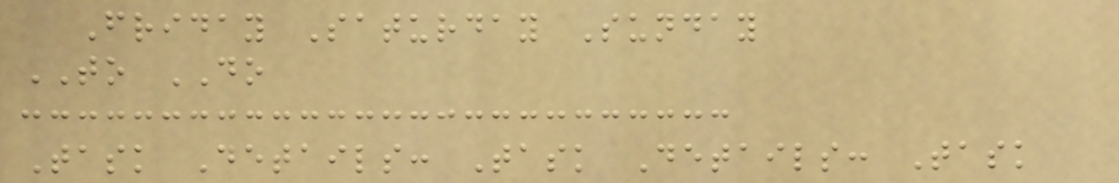Friday Saturday Sunday
TO DO
Task Details: Task Details: Task
